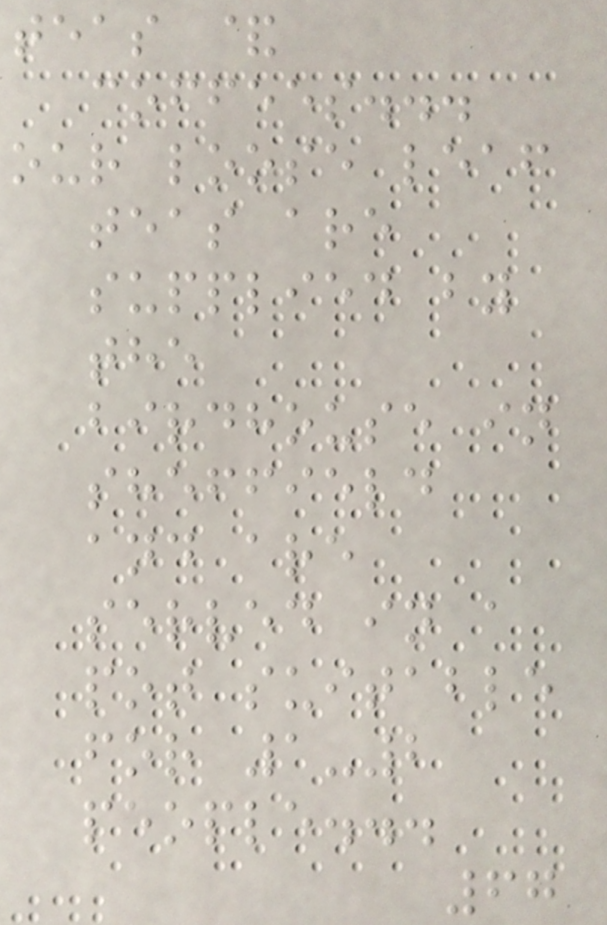teas &
coffees...
our loose leaf
teas are
supplied by
the
birdhouse in
sheffield
and are
served in a
pot suitable
for 1-2
people...
67
